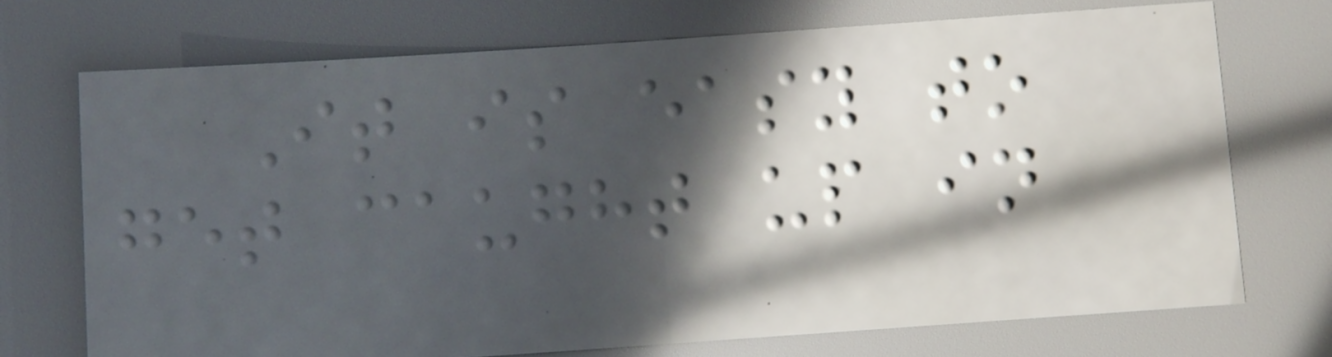It is easy to
get caught up in
